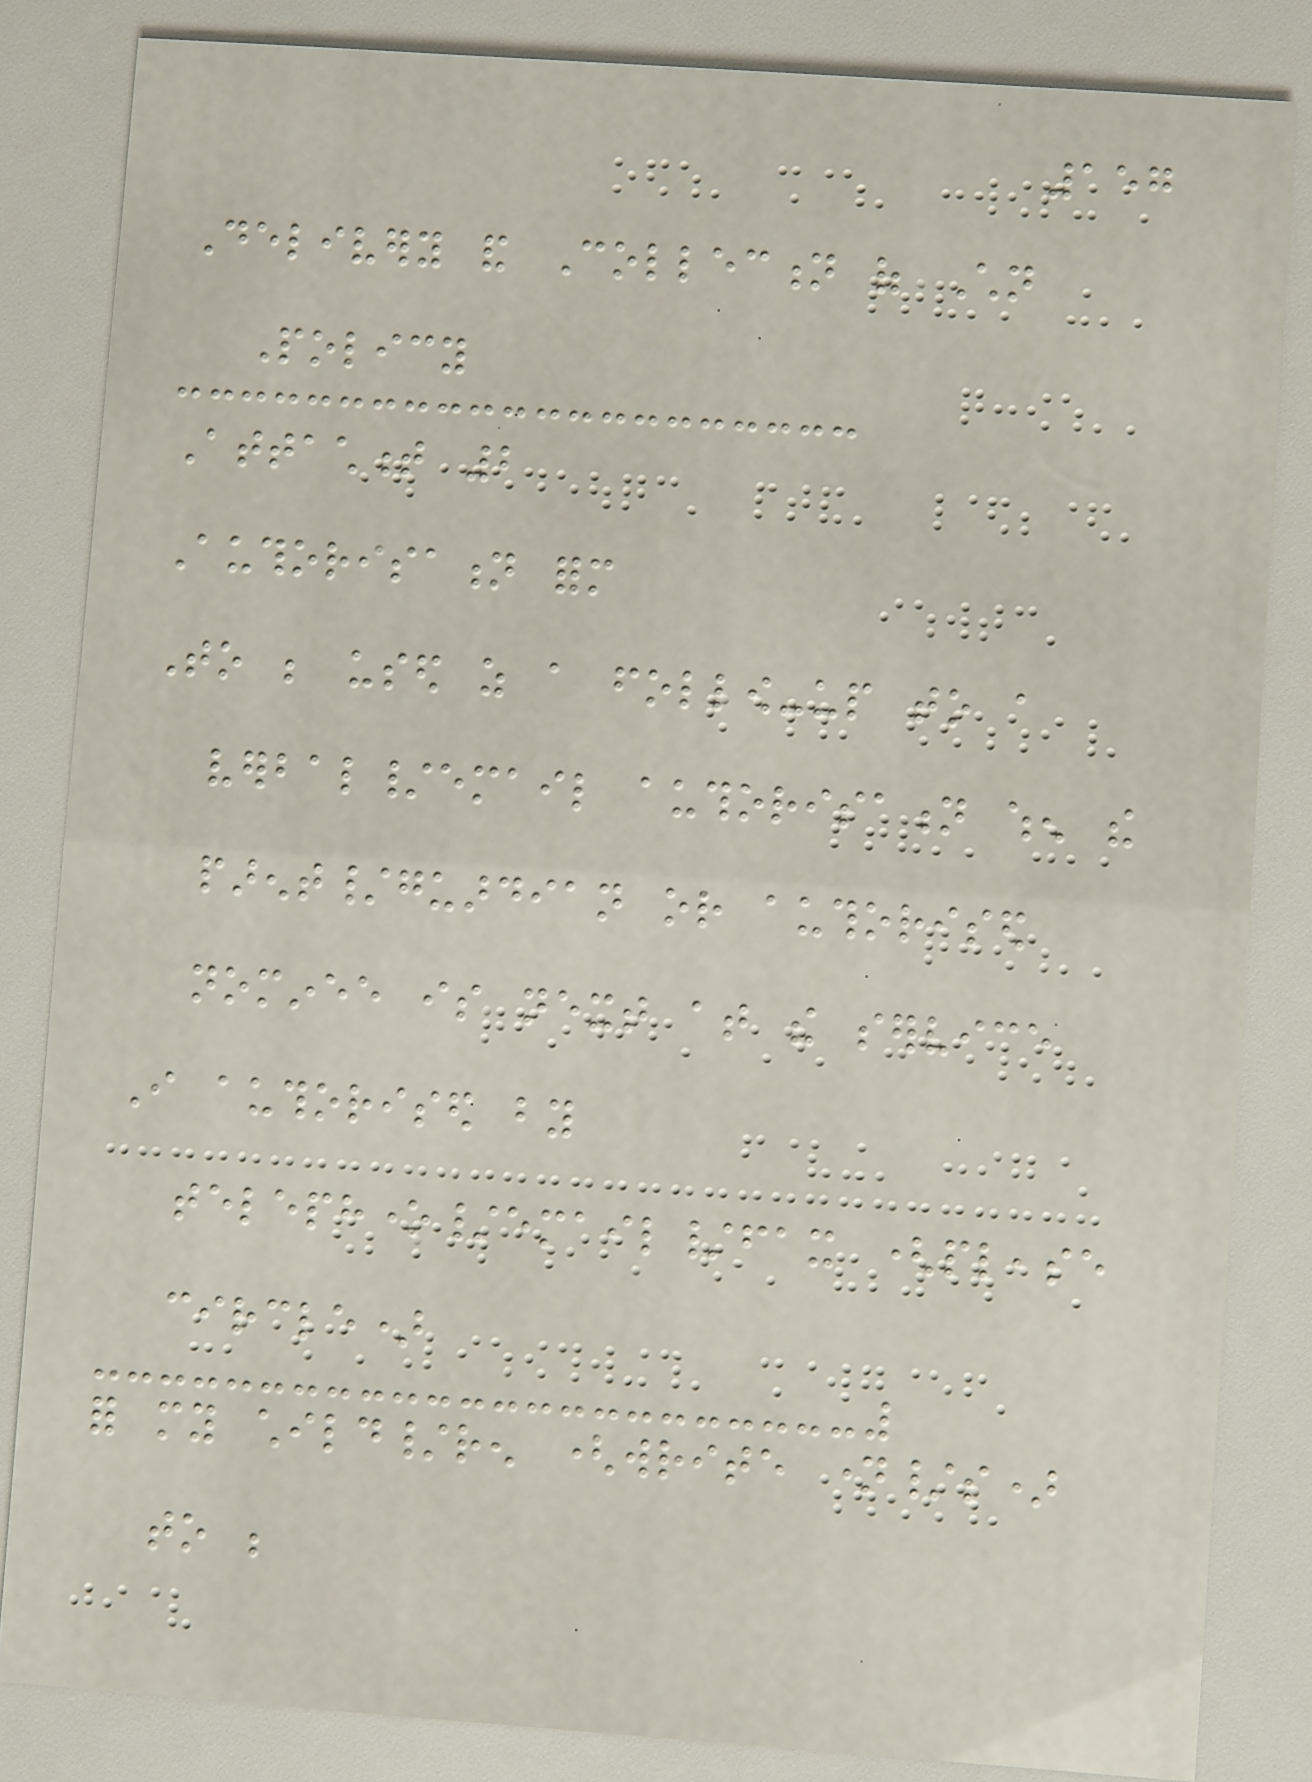157
Delivery and Collection of Children
Policy
Attachment 2
Authorisation form
To be used as a follow-up to a
verbal/email authorisation when the
parent/guardian or authorised
nominee is next at the service
I authorised by
telephone/email/fax (please
circle)
for my child/ren (write name/s)
to be
